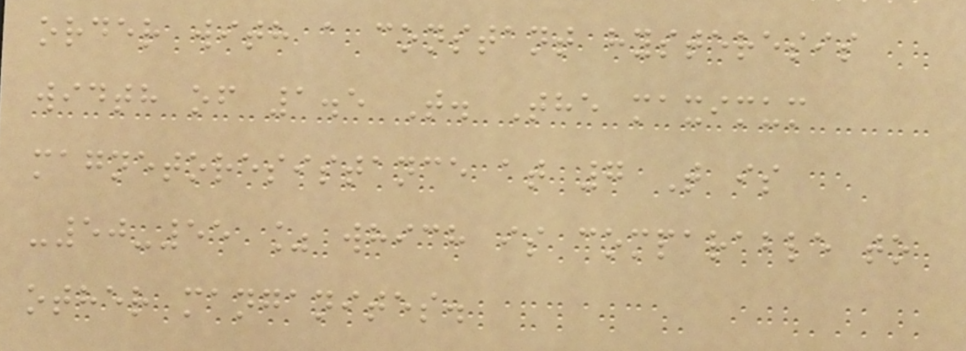order with a constant hysteresis
width of 1.5 T. The maximum
magnetoresistance at 7 T is
-50-55 % which is comparable to
other manganites.
